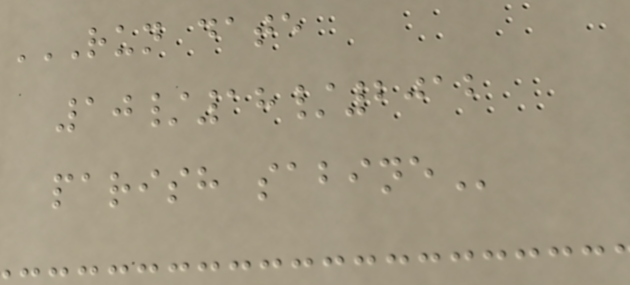RUN DATE
10/18/2012
PARISH SABINE
